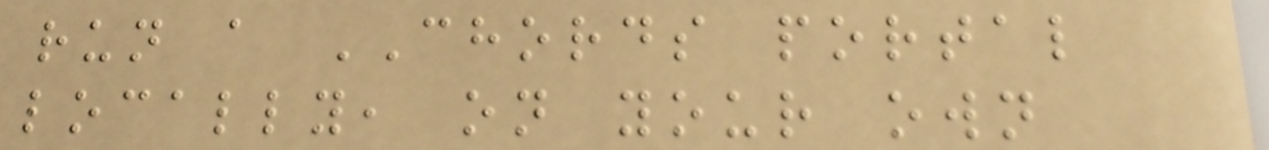run a CHORDS portal
locally, on your own
